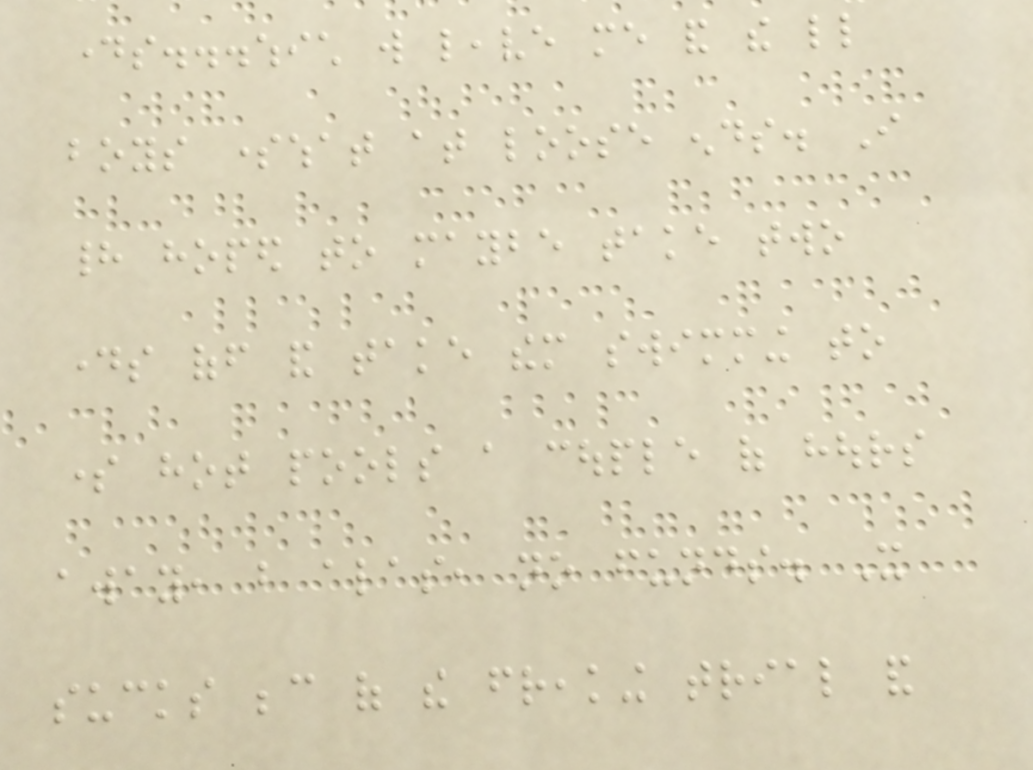days...which will leave me and the little
boys somewhat at loose ends. I
had hoped to maybe take two
days off and take them swimming to
some hot pools a couple of hours
away, but alas, no funds. It
sucks because of the freaking trial and
